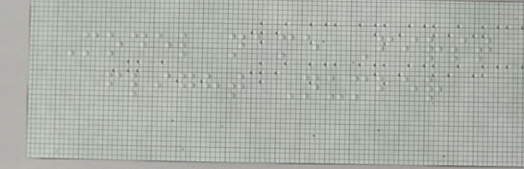Model name First
flight Number
